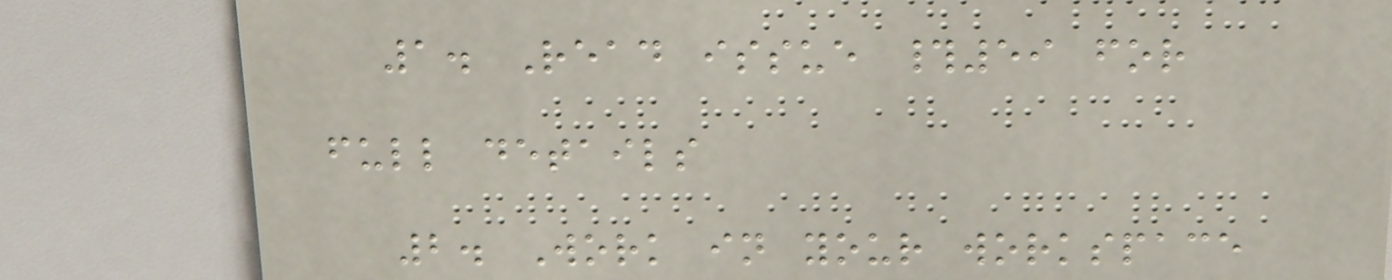1. Read issue #59 for
full details
2. Work in your workspace
